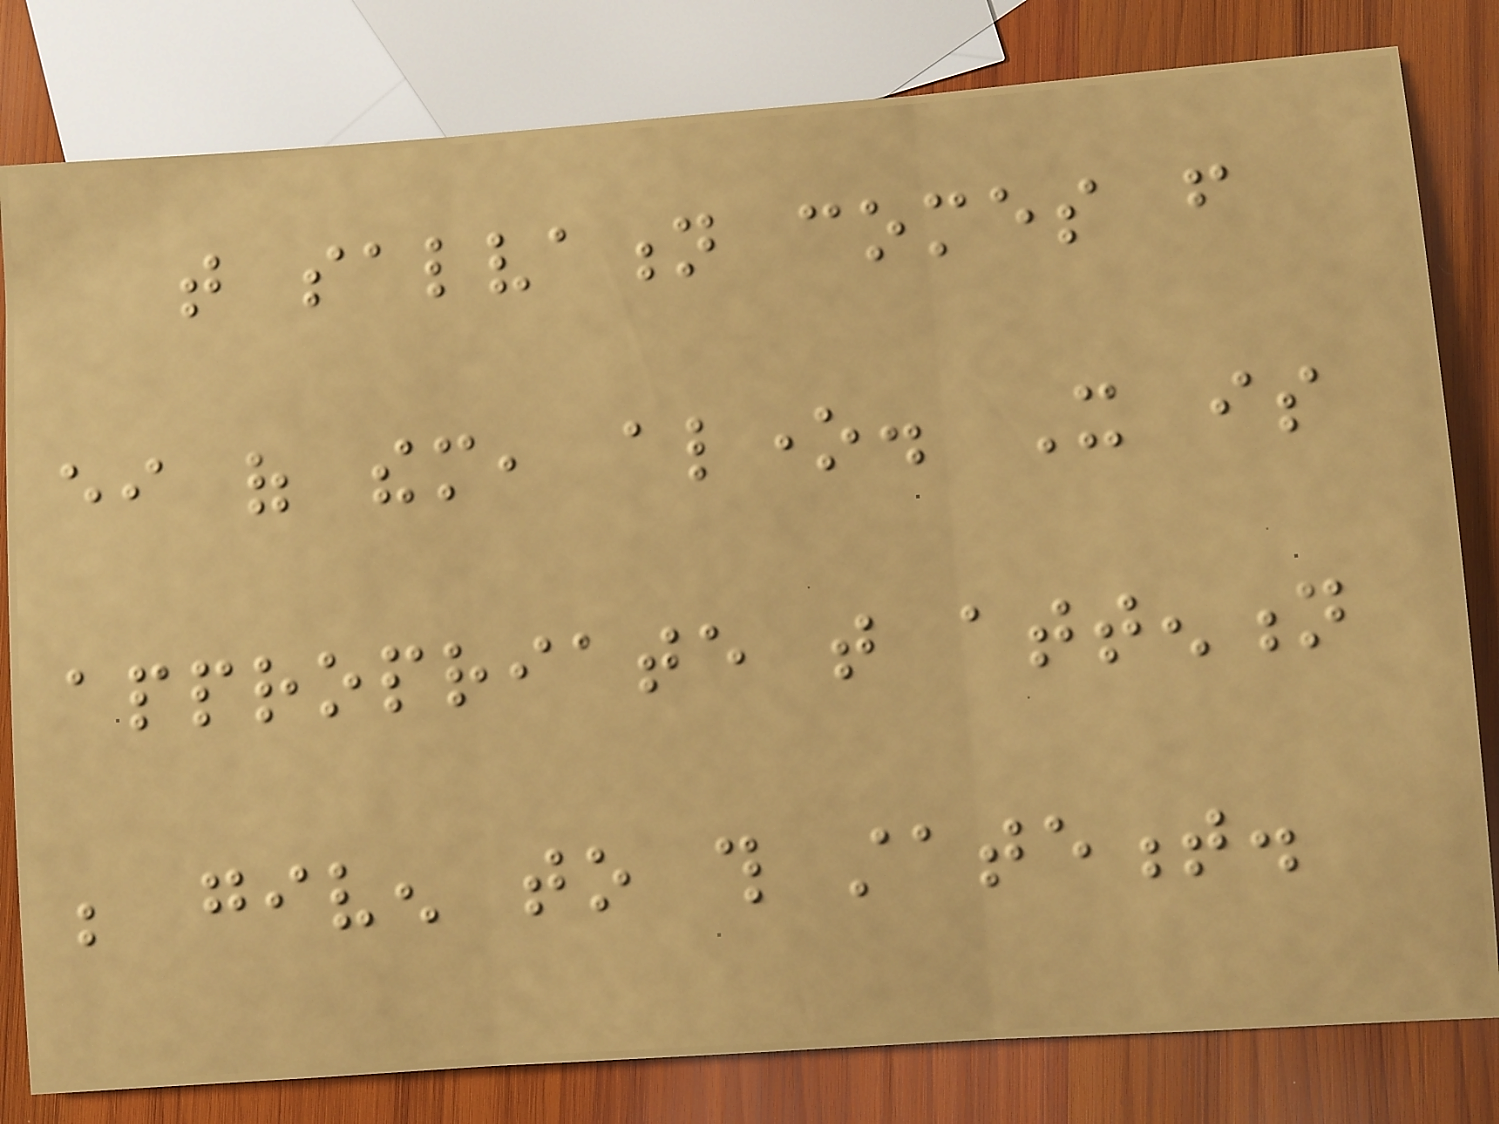that salvation comes from
either of them, alone. It is
appropriate that attention
be given to this statement.
